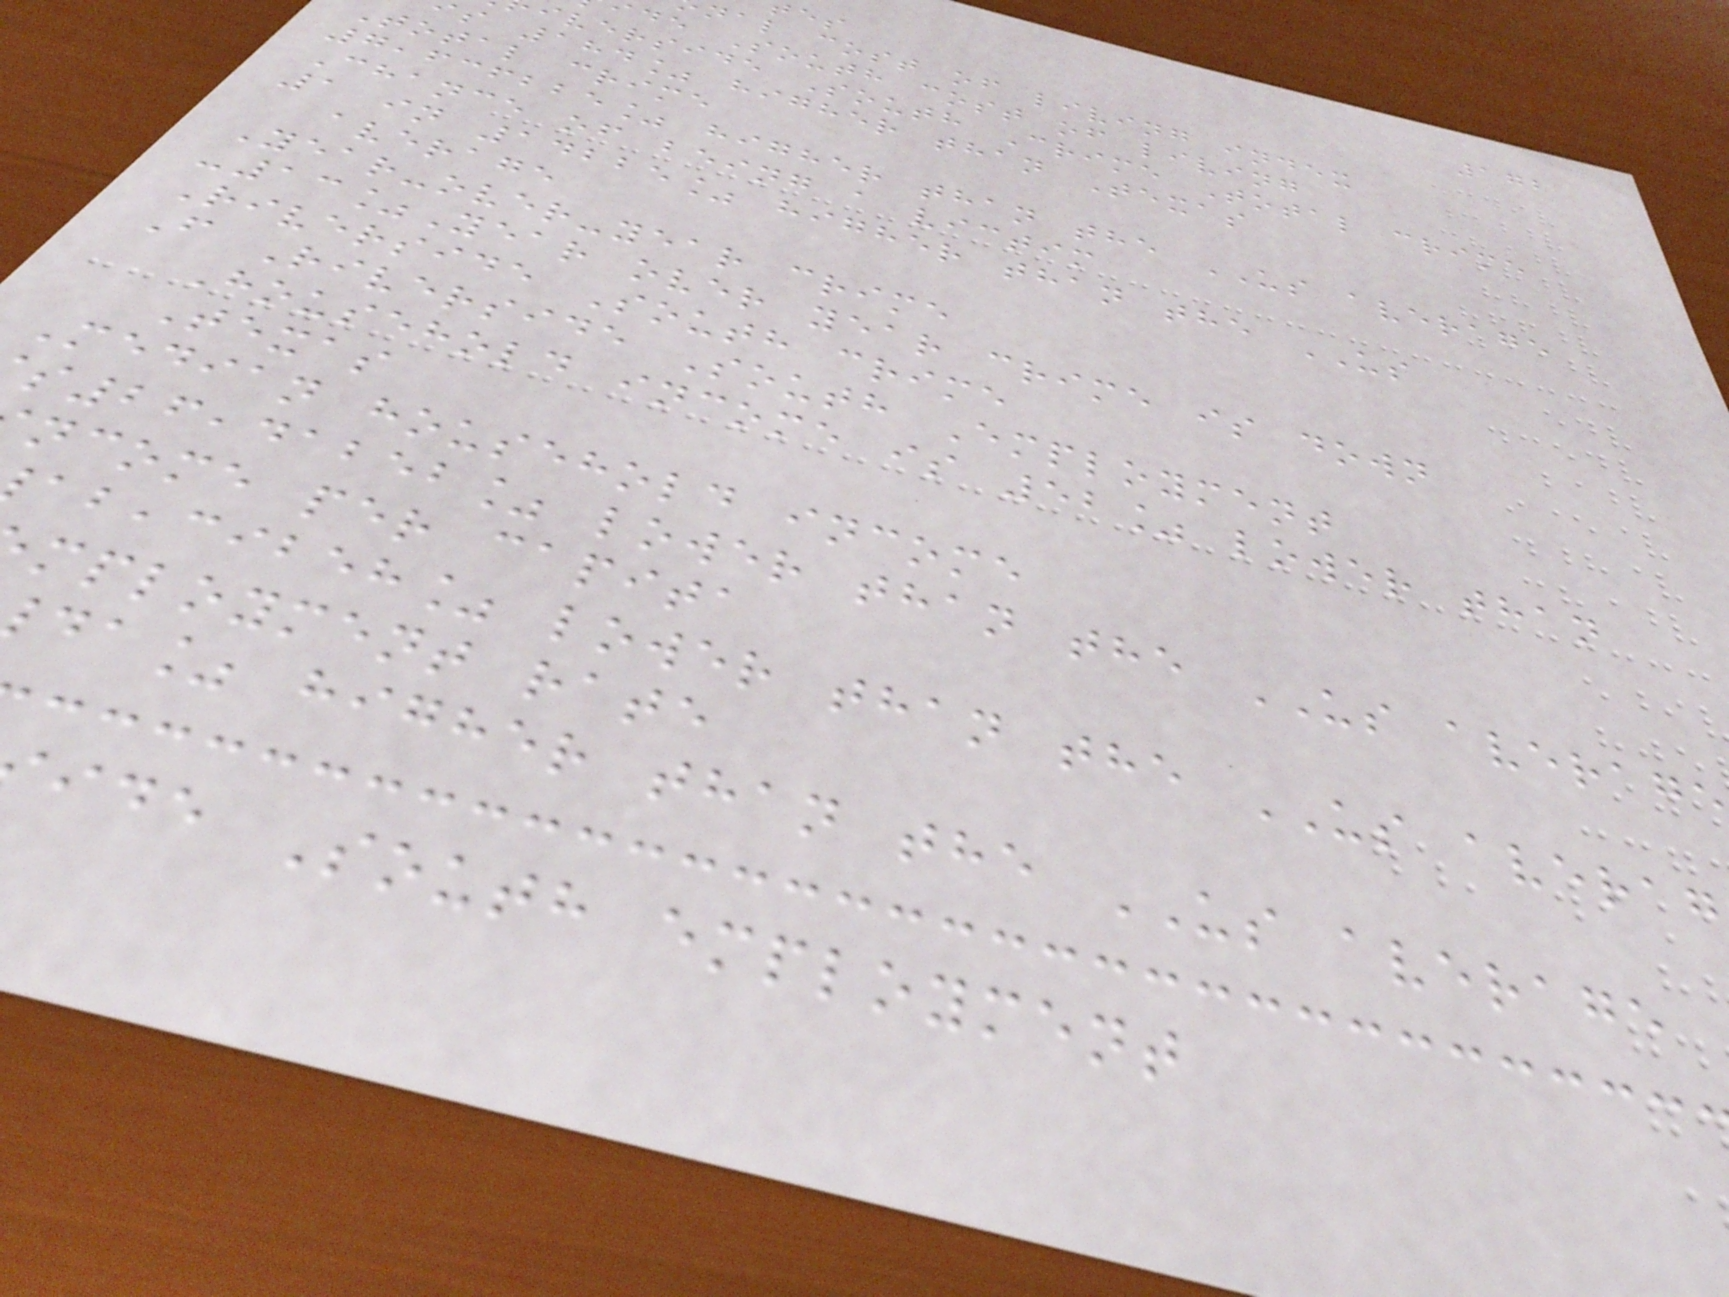172
nal cost of living index
de South cost of living
iverside South Crime Total crime
s 184% higher than Texas
Total crime
7,636225% higher than the US average
Chance of being a victim
1 in 14225% higher than the US
average
Year-over-year crime
-13%Year over year crime is down
Riverside South crime
F Riverside South Employment
Household income is 52% lower than
Texas
Median household income
26,41252% lower than the US average
ncome per capita
,cibeh% lower than the US averag
mployment rate
da% higher than the US average
ide South employment
